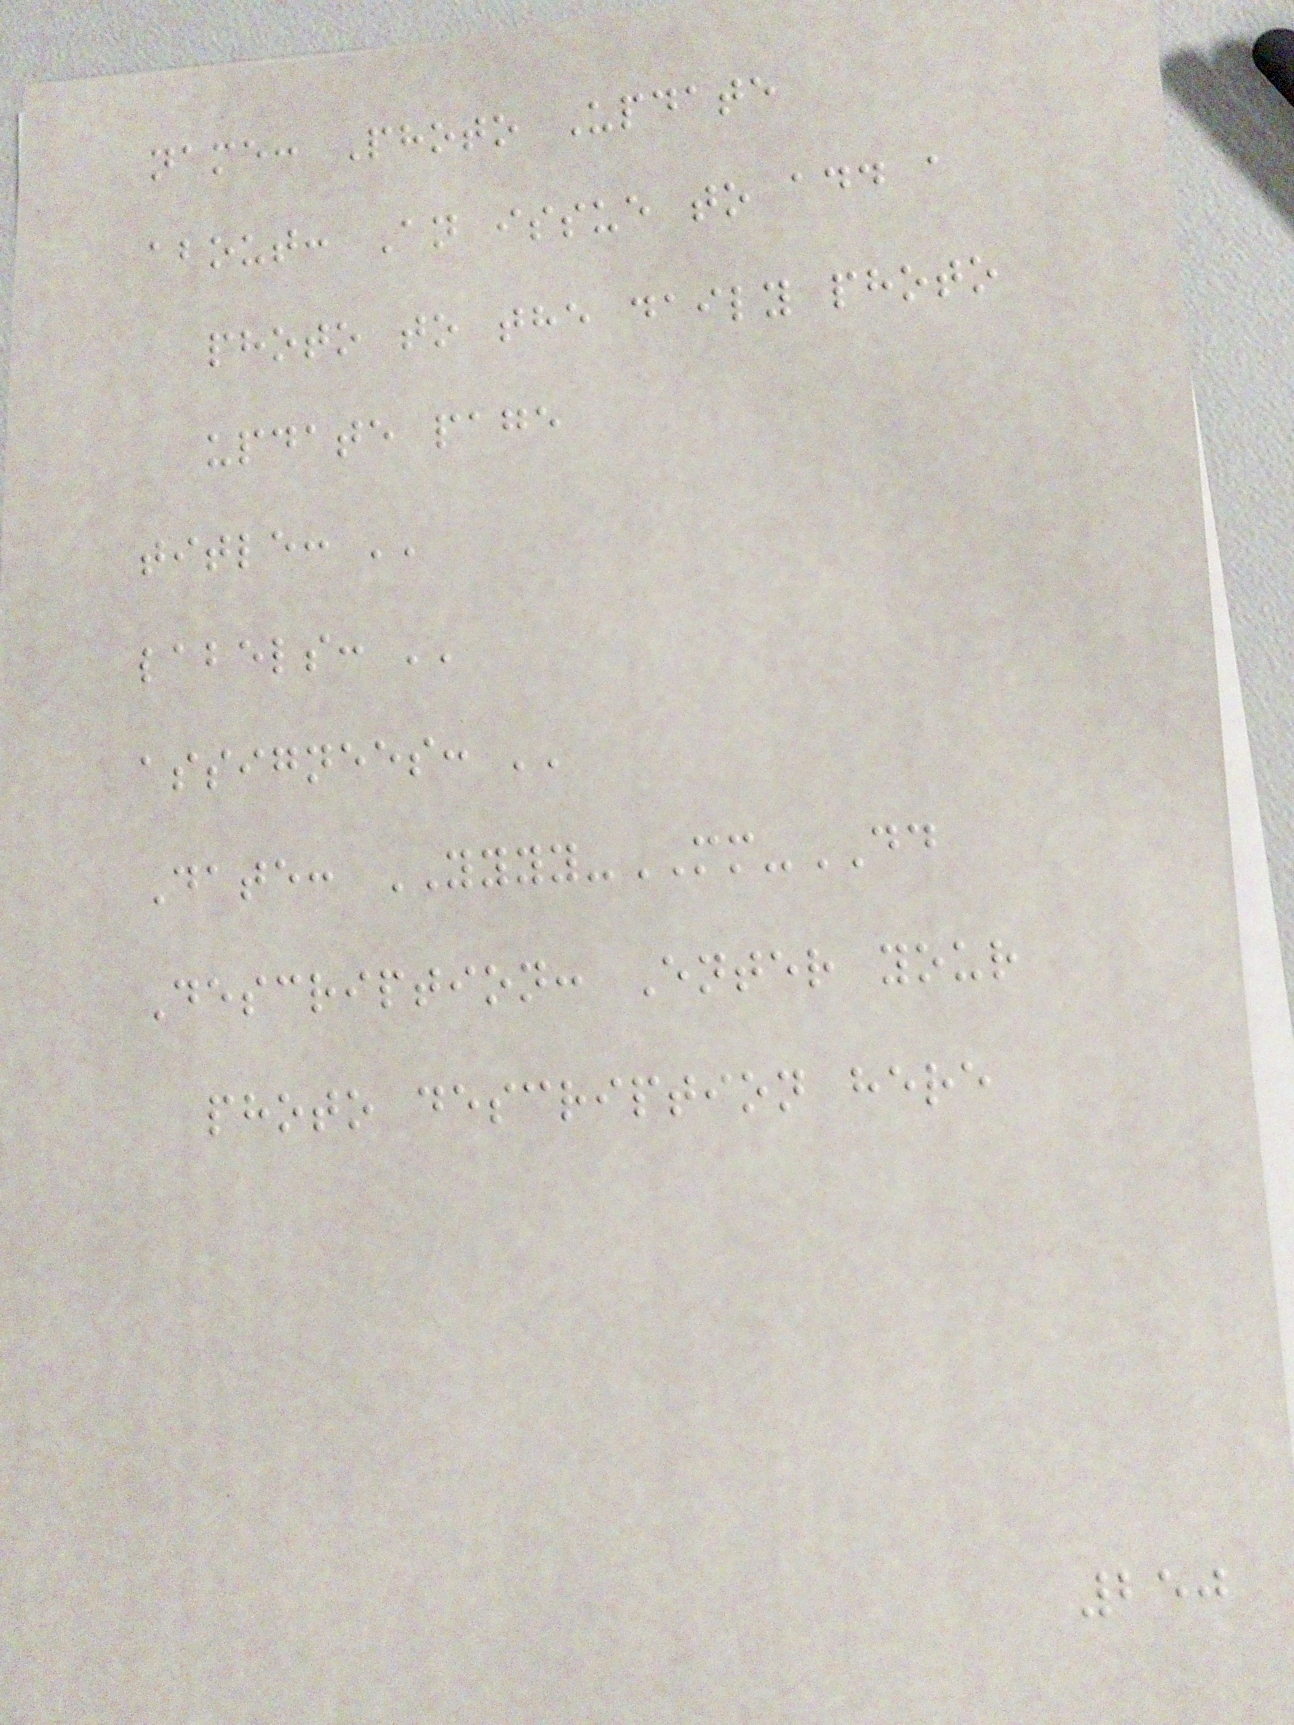name: Photo Update
about: An issue to add a
photo to the daily photo
update page
title: ''
labels: ''
assignees: ''
Date: YYYY-MM-DD
Description: Enter your
photo description here
250
